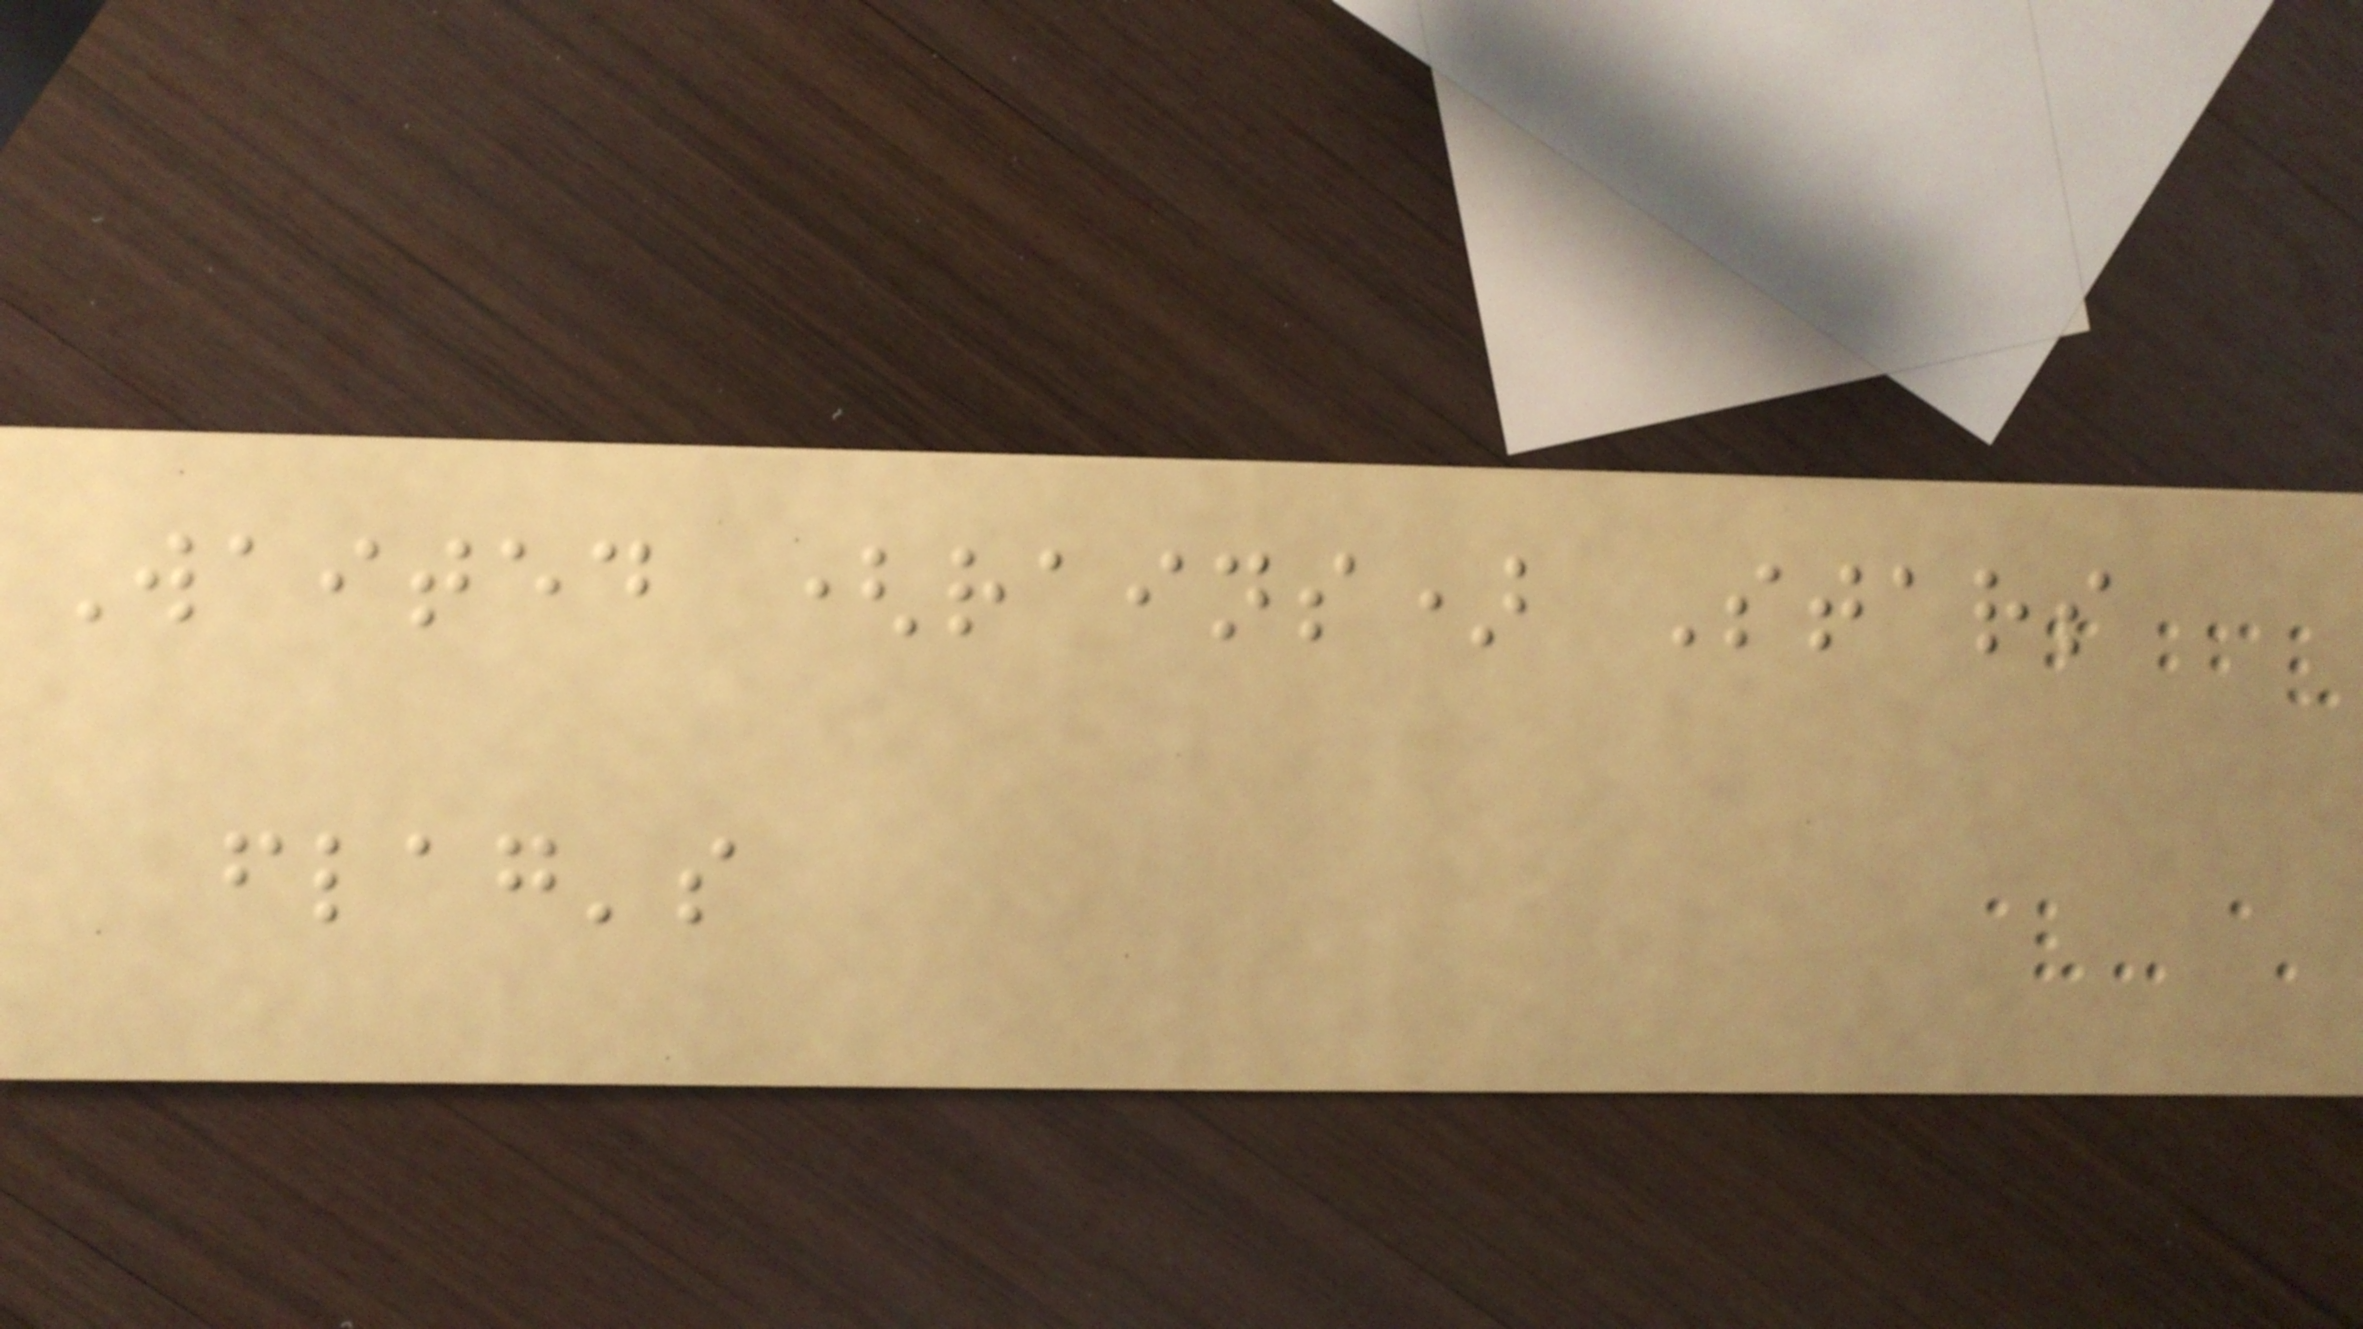Waited (rains) Stars
flag's
